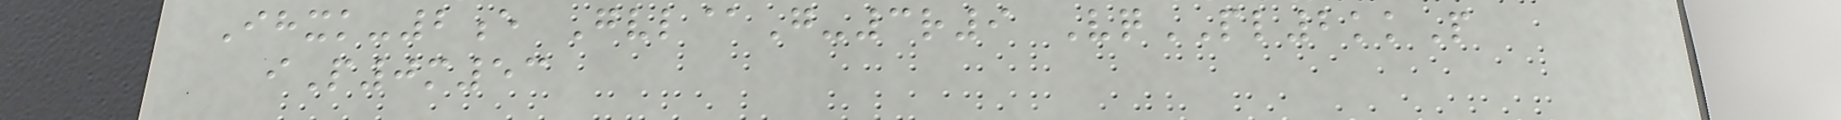Ihxk-2e Gvl@G-3r9 VqPL2kkP
iP0m53
